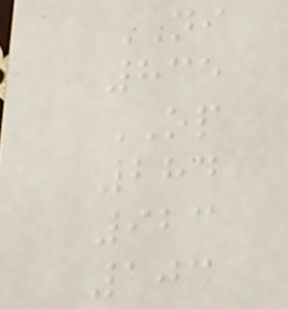NI
835
OP
284
923
103
